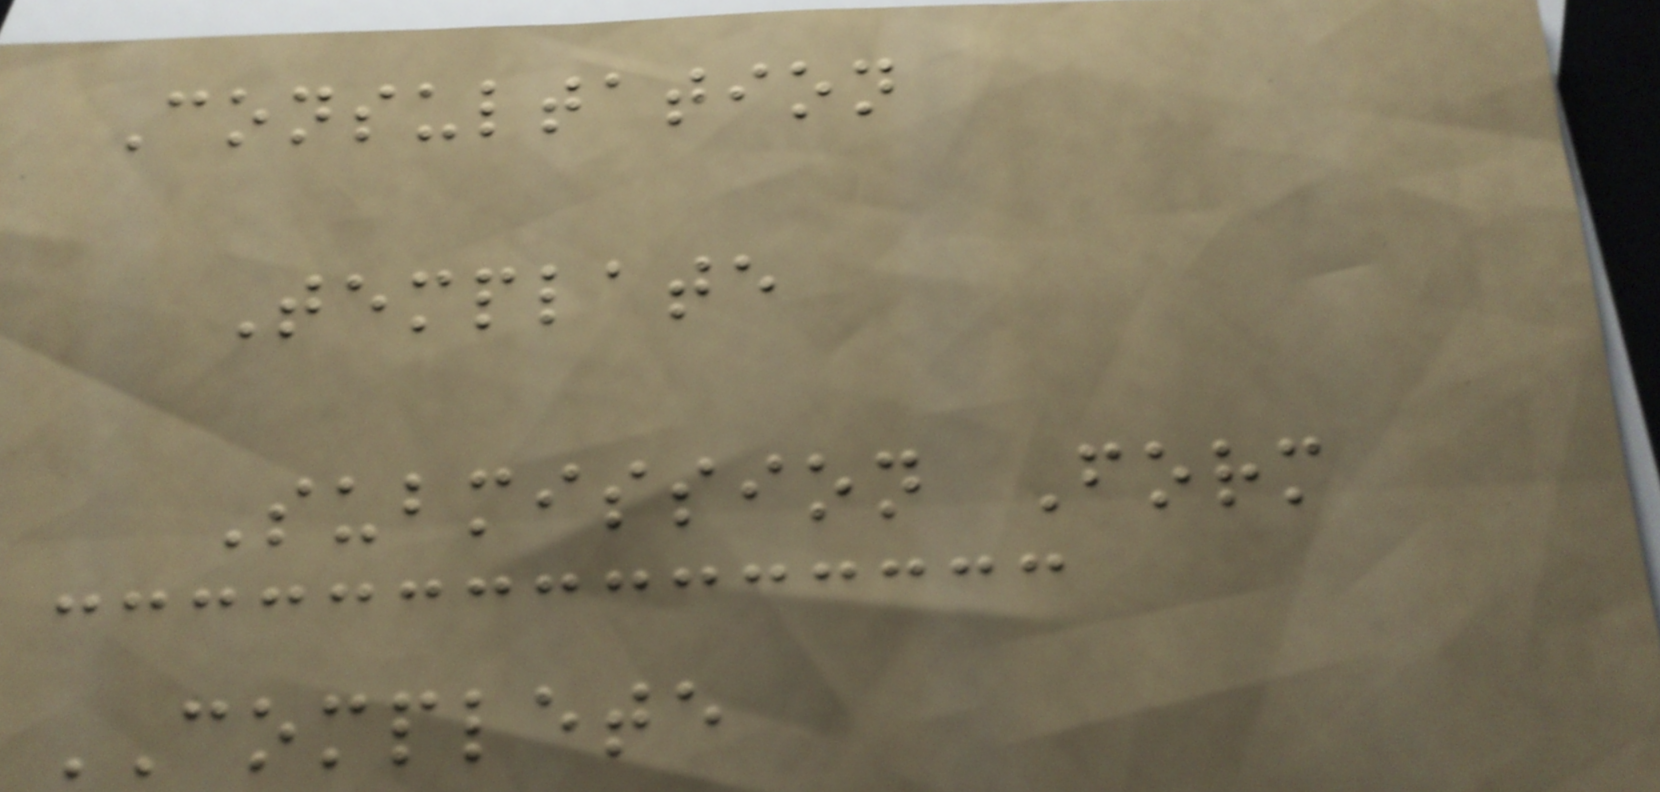Consultation
Template
Submission Form
COMPLETE
